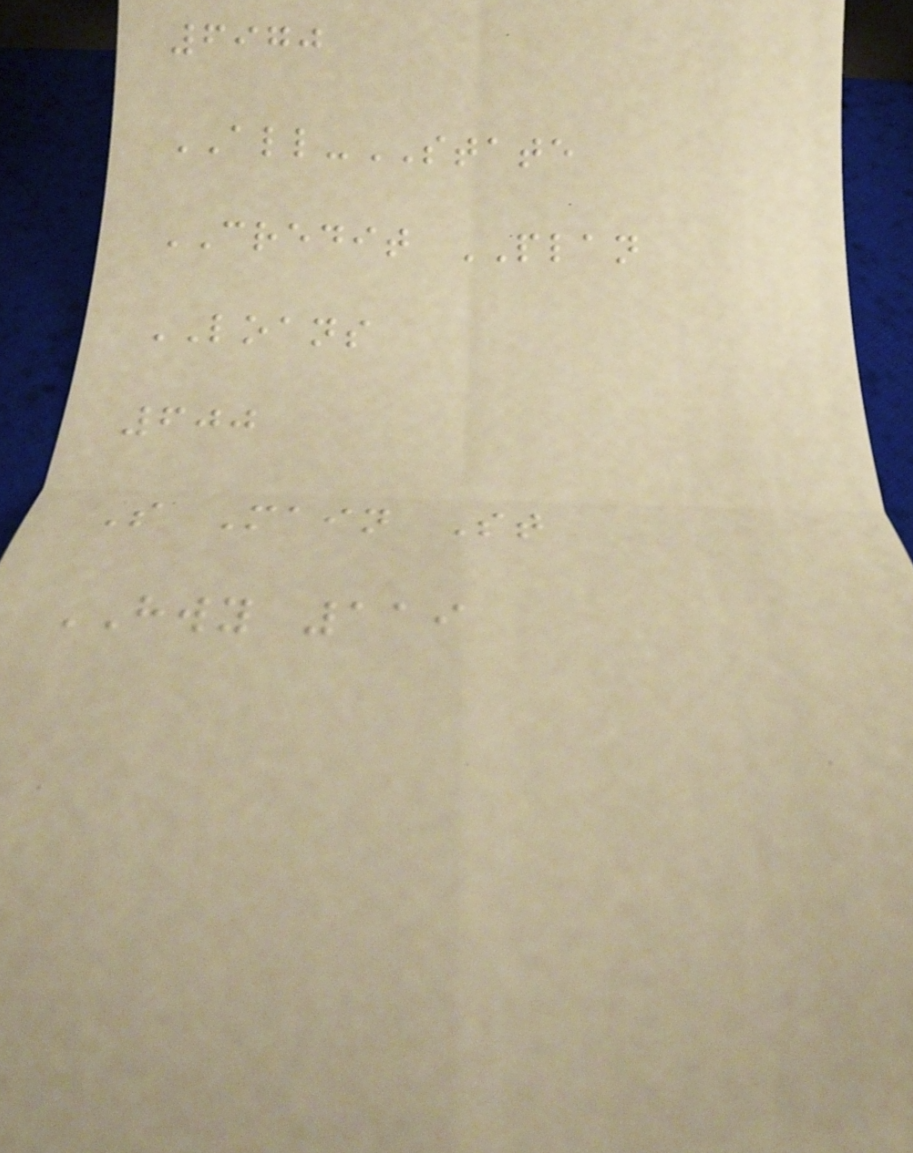6970
ALL-STATE
CREDIT PLAN
LOANS
600
S Main St
HWY 119
